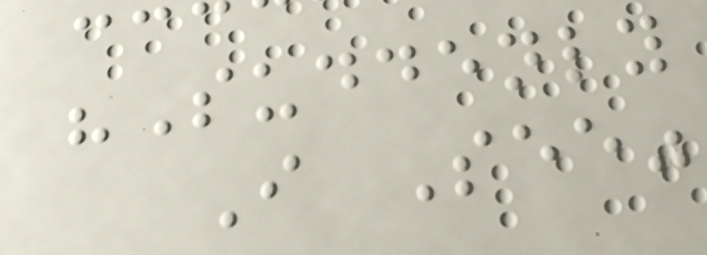"Suddenly
I See"
